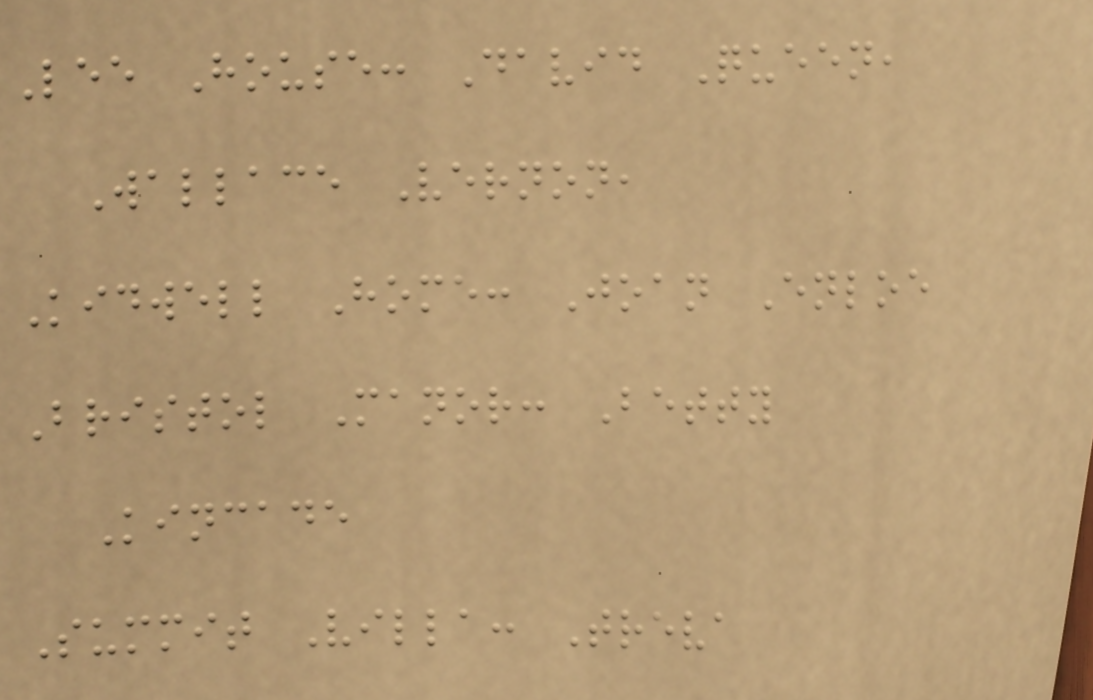Lee House: David Queen,
Wallace Vernon,
Kidwell Home: Joan Enloe
Bristol Manor: Betty
Kincade
Summit Villa: Treva
